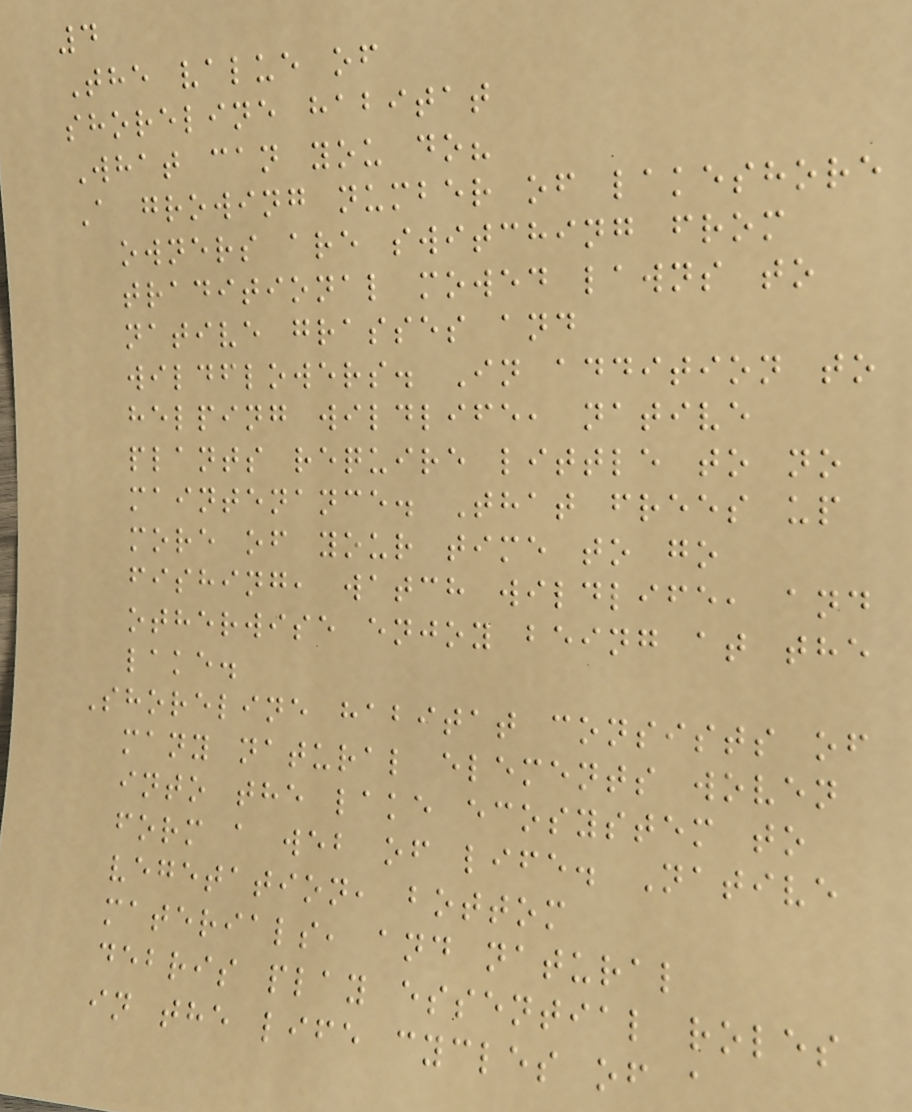4
The value of
shoreline habitat
What can you do?
A growing number of lakeshore
owners are switching from
traditional mowed lawns to
native grasses and
wildflowers. In addition to
helping wildlife, native
plants require little to no
maintenance. That frees up
more of your time to go
fishing, watch wildlife, and
otherwise enjoy being at the
lake.
Shoreline habitat consists of
many natural elements woven
into the lake ecosystem to
form a web of life. Native
vegetation, bottom
materials, and natural
debris play essential roles
in the life cycles of a
